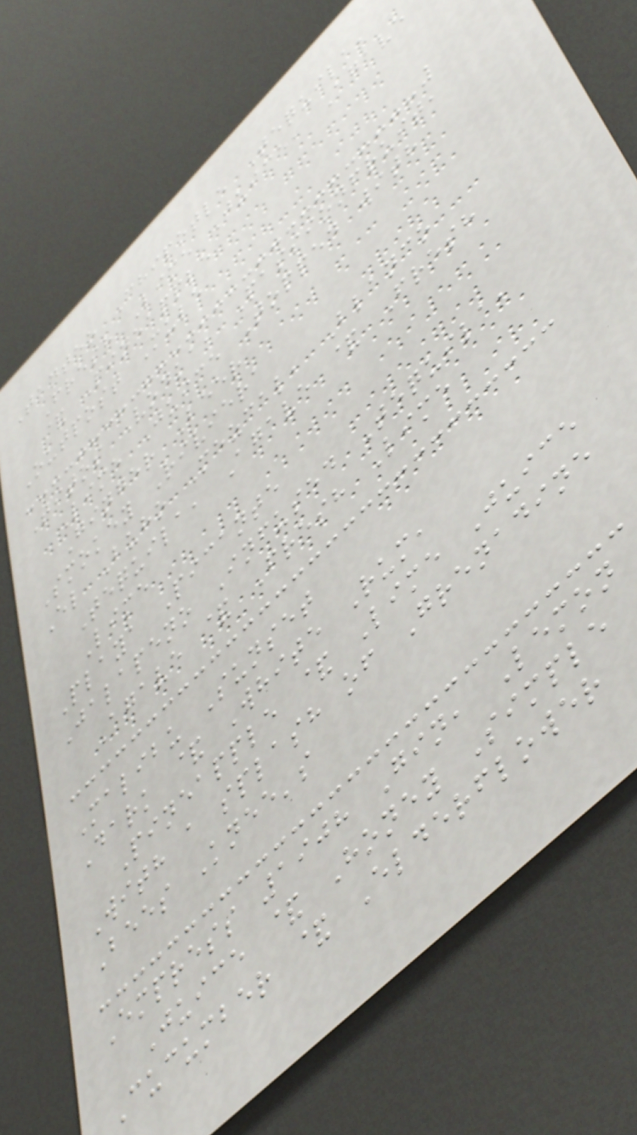Tanteo Chipotle Tequila,
Fresh Lime Juice, Agave
& Pineapple
Outpost Mule
Titos Vodka, Passionfruit,
Lime Juice Topped with
Ginger Beer
Smokey Riviera
El Buho Mezcal, Blanco
Tequila, Agave & Fresh
Lime
Playa Picante
Jalapeno Infused Tequila,
Agave & Fresh Lime
Malibu Sunset
Dark & White Rum,
Pineapple & Lime Juice
With a splash of Grenadine
Bees Knee's
Empress 1908 Gin, Lemon
Juice & Honey Simple
Cucumber & Elderflower
